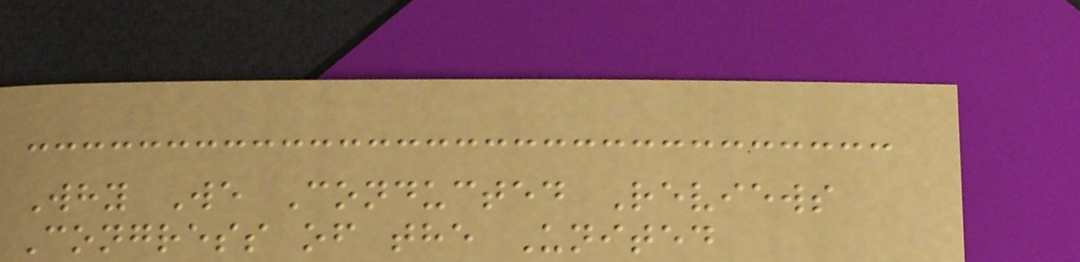Why We Conducted Reviews
Congress of the United
